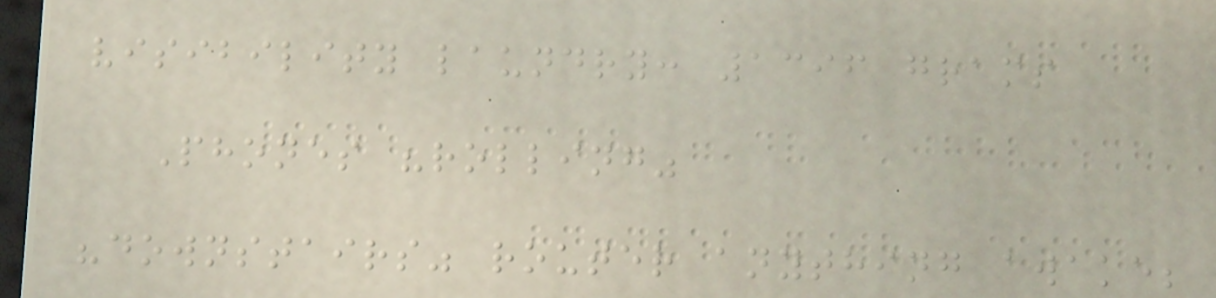visibility laundry: 1396 grams
Phones "rolling"
"downstairs" router anything awake;
